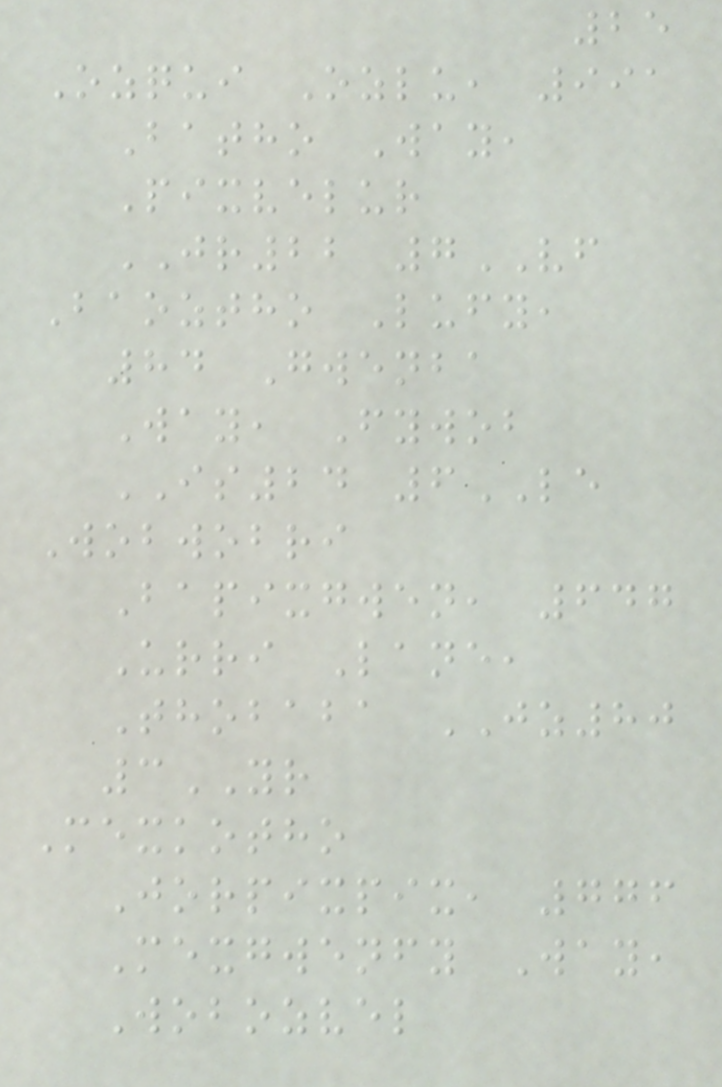25
Ozqui Ozlu, 991
Batho Way,
Pixvelur
JR22 7VF
Baoztho Lufy,
84 Gwenba
Way, Fywob
IS24 6LE
Wobwobri
Bapixgwen, 647
Urri Lane,
Thobaba JZ80
3YR
Mexkotho
Jorpixpix, 776
Mexgwenfy Way,
Wobozvel
